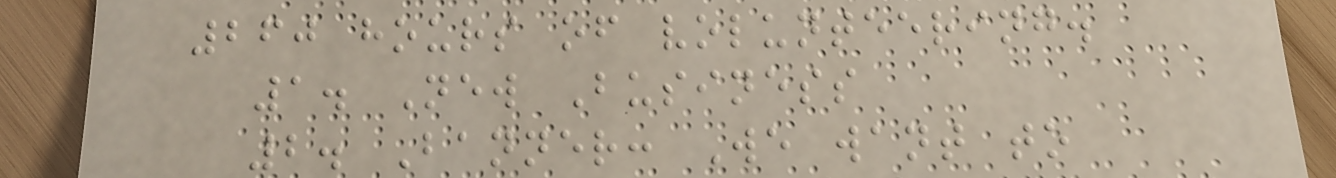260 hours of volunteering.
1. New Business
2. Banner: We want to
